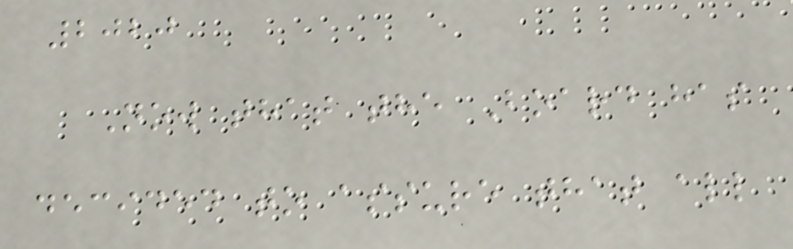2020
Now that the Board has
decided to assure that all
